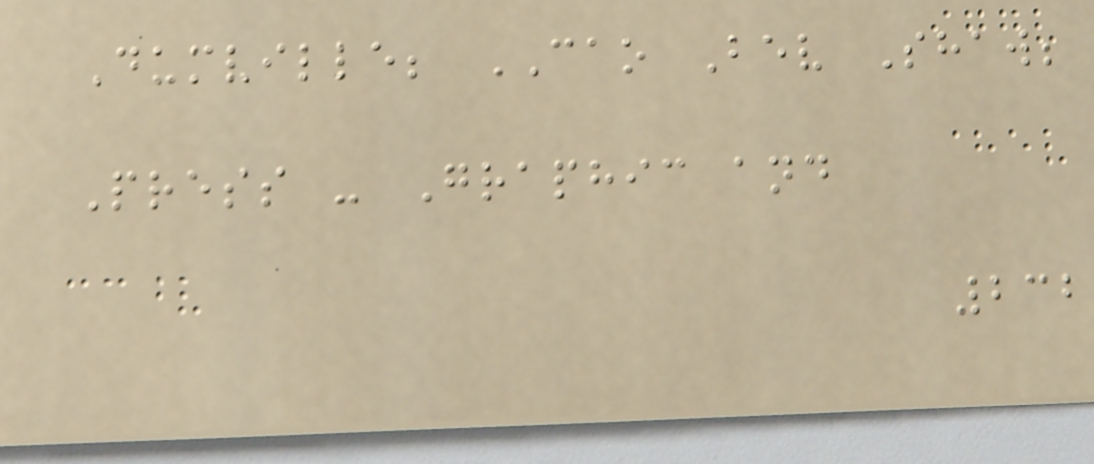Dumville; CAO Bev Shaw;
Press - Graphic and
232
